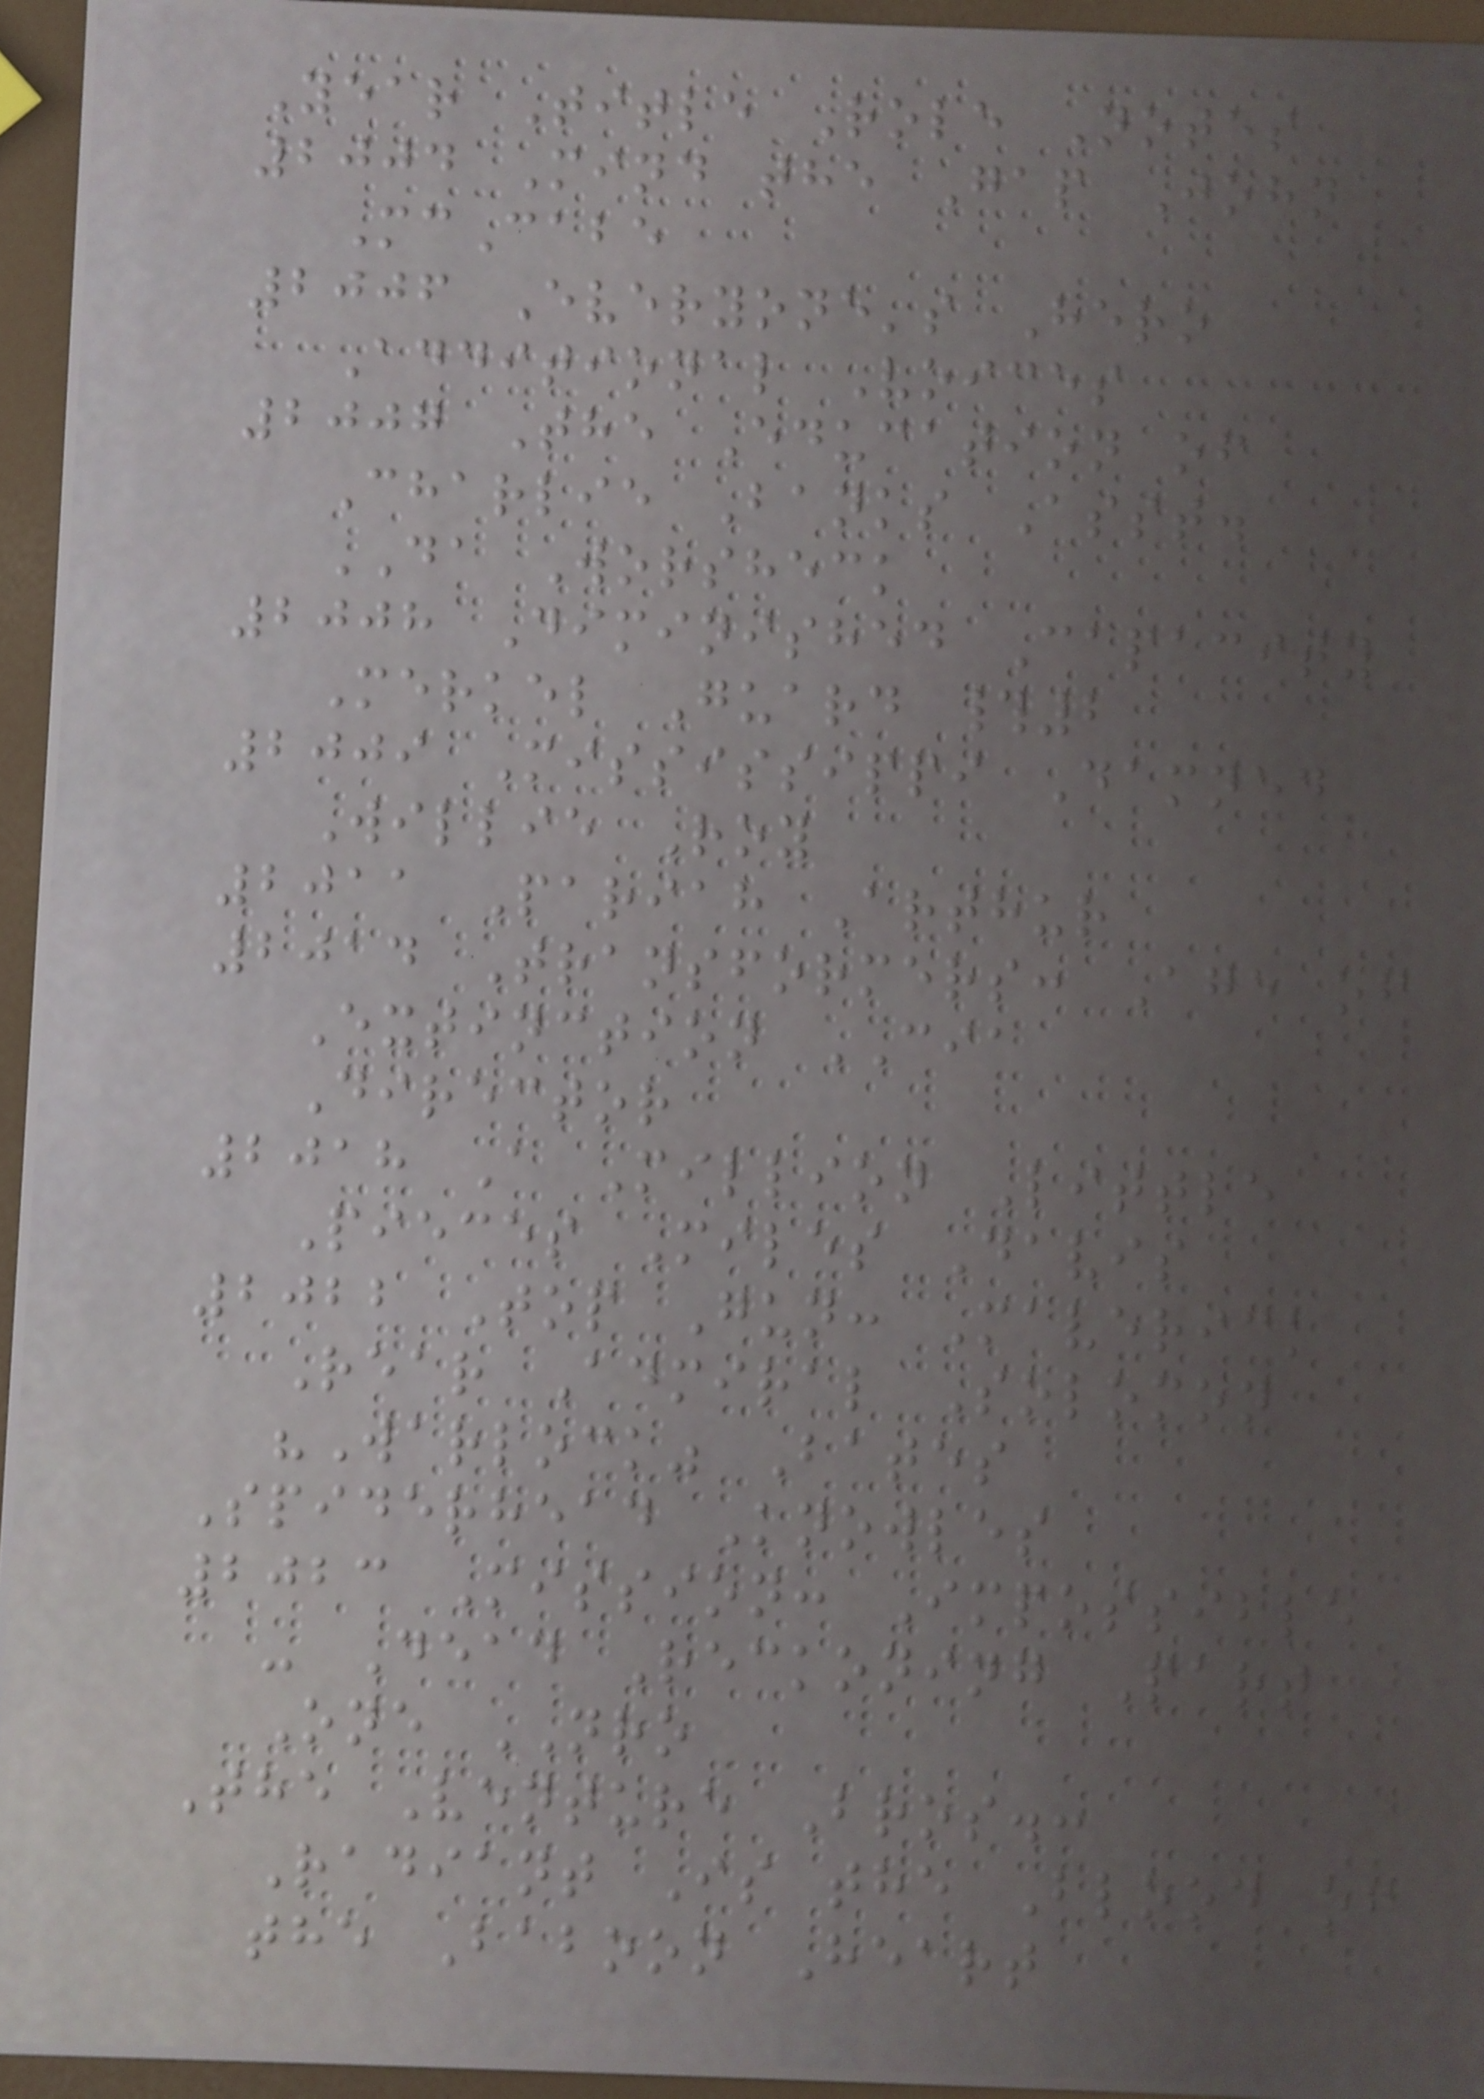Year Title Role Notes
2004 Mind the Gap John
McCabe
2006 Everyone's Hero
Additional Voices
2007 The Education of
Charlie Banks Asst.
DA Worsheck
2008 Diminished Capacity
Merkel Guard #2
2009 Mississippi Damned
Willie Roy
2011 Pariah Arthur
2014 Transformers: Age of
Extinction CIA
Director
2018 A Million Little
Pieces Miles Davis
2022 Top Gun: Maverick
Rear Admiral Solomon
"Warlock" Bates
Spiderhead Knowles
2023 Mission: Impossible
- Dead Reckoning Part
One NRO
The Venture Bros.:
Radiant Is the Blood of
the Baboon Heart
